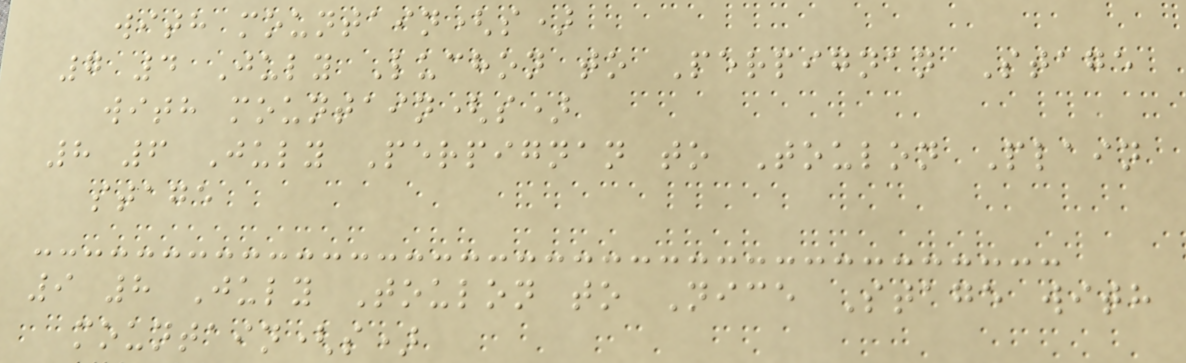with mountain(s)
7 4 July Luchon to Perpignan Stage
with mountain(s)
8 6 July Perpignan to Toulon Plain
stage
9 8 July Toulon to Nice Stage with
mountain(s)
